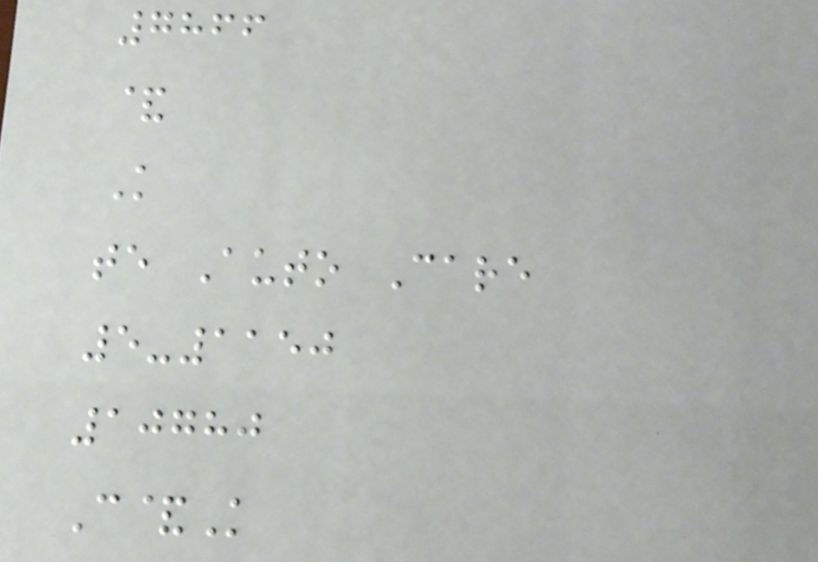7866
&
K
te Auto Care
5-1150
10780
C&K
